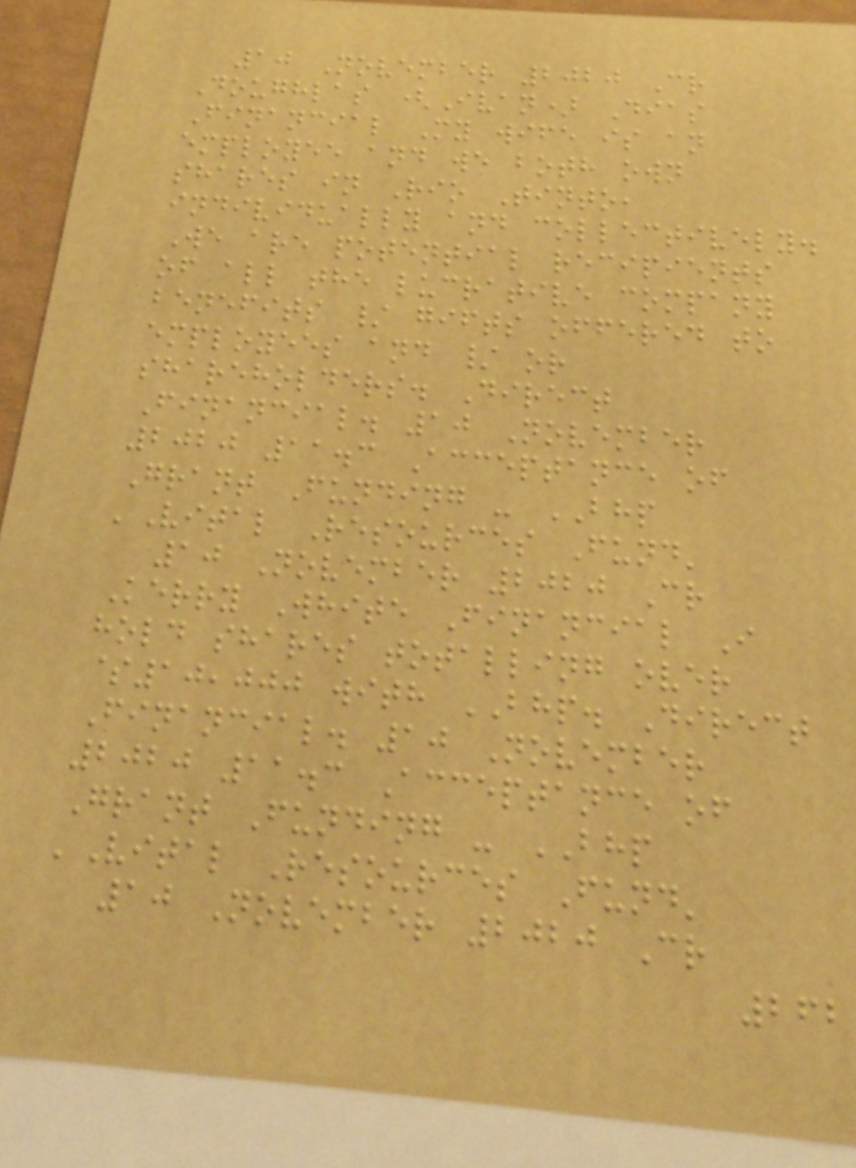10 November 2020 Cr
Doughlas (Ivan) Dias
Financial My wife is an
employee and we both own
shares in Rio Tinto,
individually and collectively.
We are potential recipients
of all the lucrative company
benefits / gifts offered to
employees and / or
shareholders. Direct
Financial. 10 November
2020 11.3 Acceptance of
Grant Funding - BHP
'Vital Resources Fund'
10 November 2020 Cr
Kerry White Financial I
hold shares totalling over
$10,000 with BHP. Direct
Financial. 10 November
2020 11.3 Acceptance of
Grant Funding - BHP
'Vital Resources Fund'
10 November 2020 Cr
262
